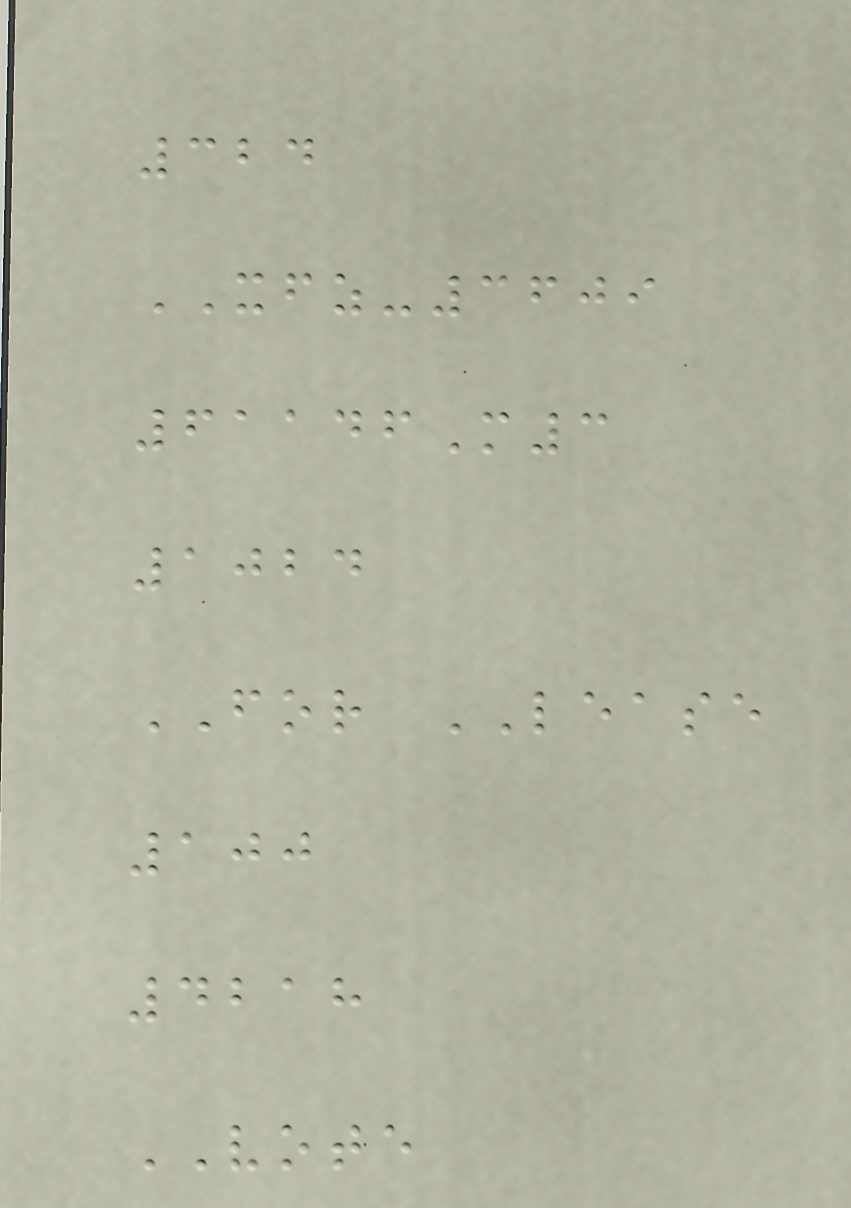324
XFZ-3609
61146M3
1024
FOR LEASE
100
4218
VOTE
